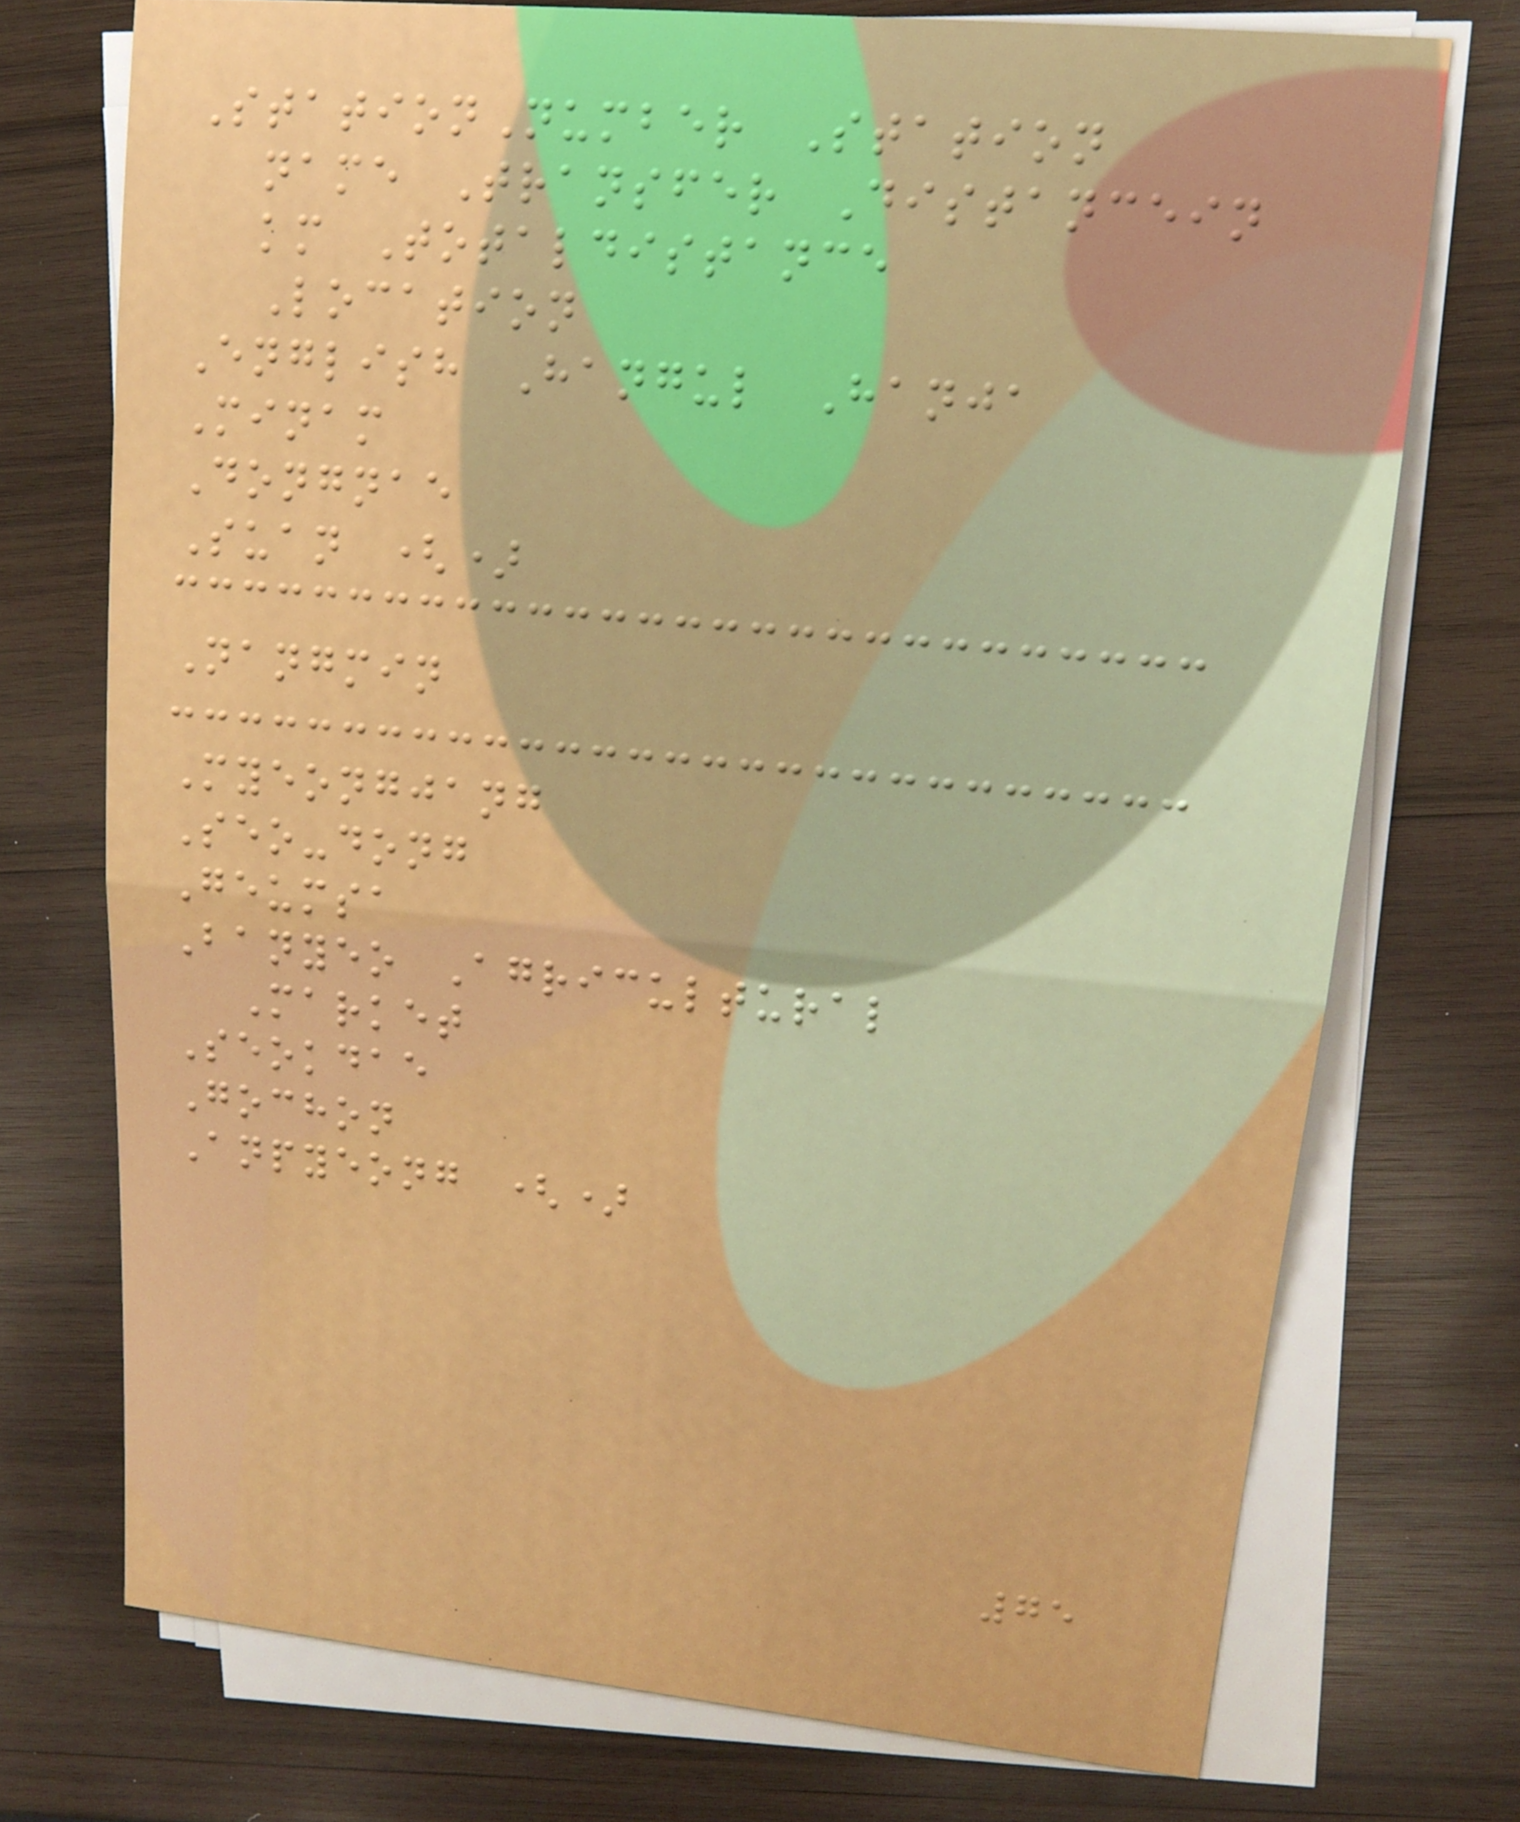StationNumber Station
name Transfer Distancein
km Totaldistance
Location
English Hangul Hanja
Minam
Dongnae
Suan ()
Nangmin
Myeongjang
Seo-dong
Geumsa
Banyeo Agricultural
Market
Seokdae
Gochon
Anpyeong ()
75
